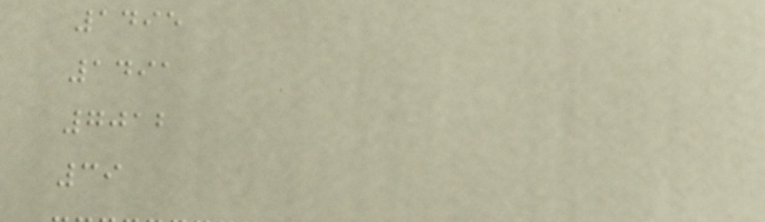1495
1491
7012
39
